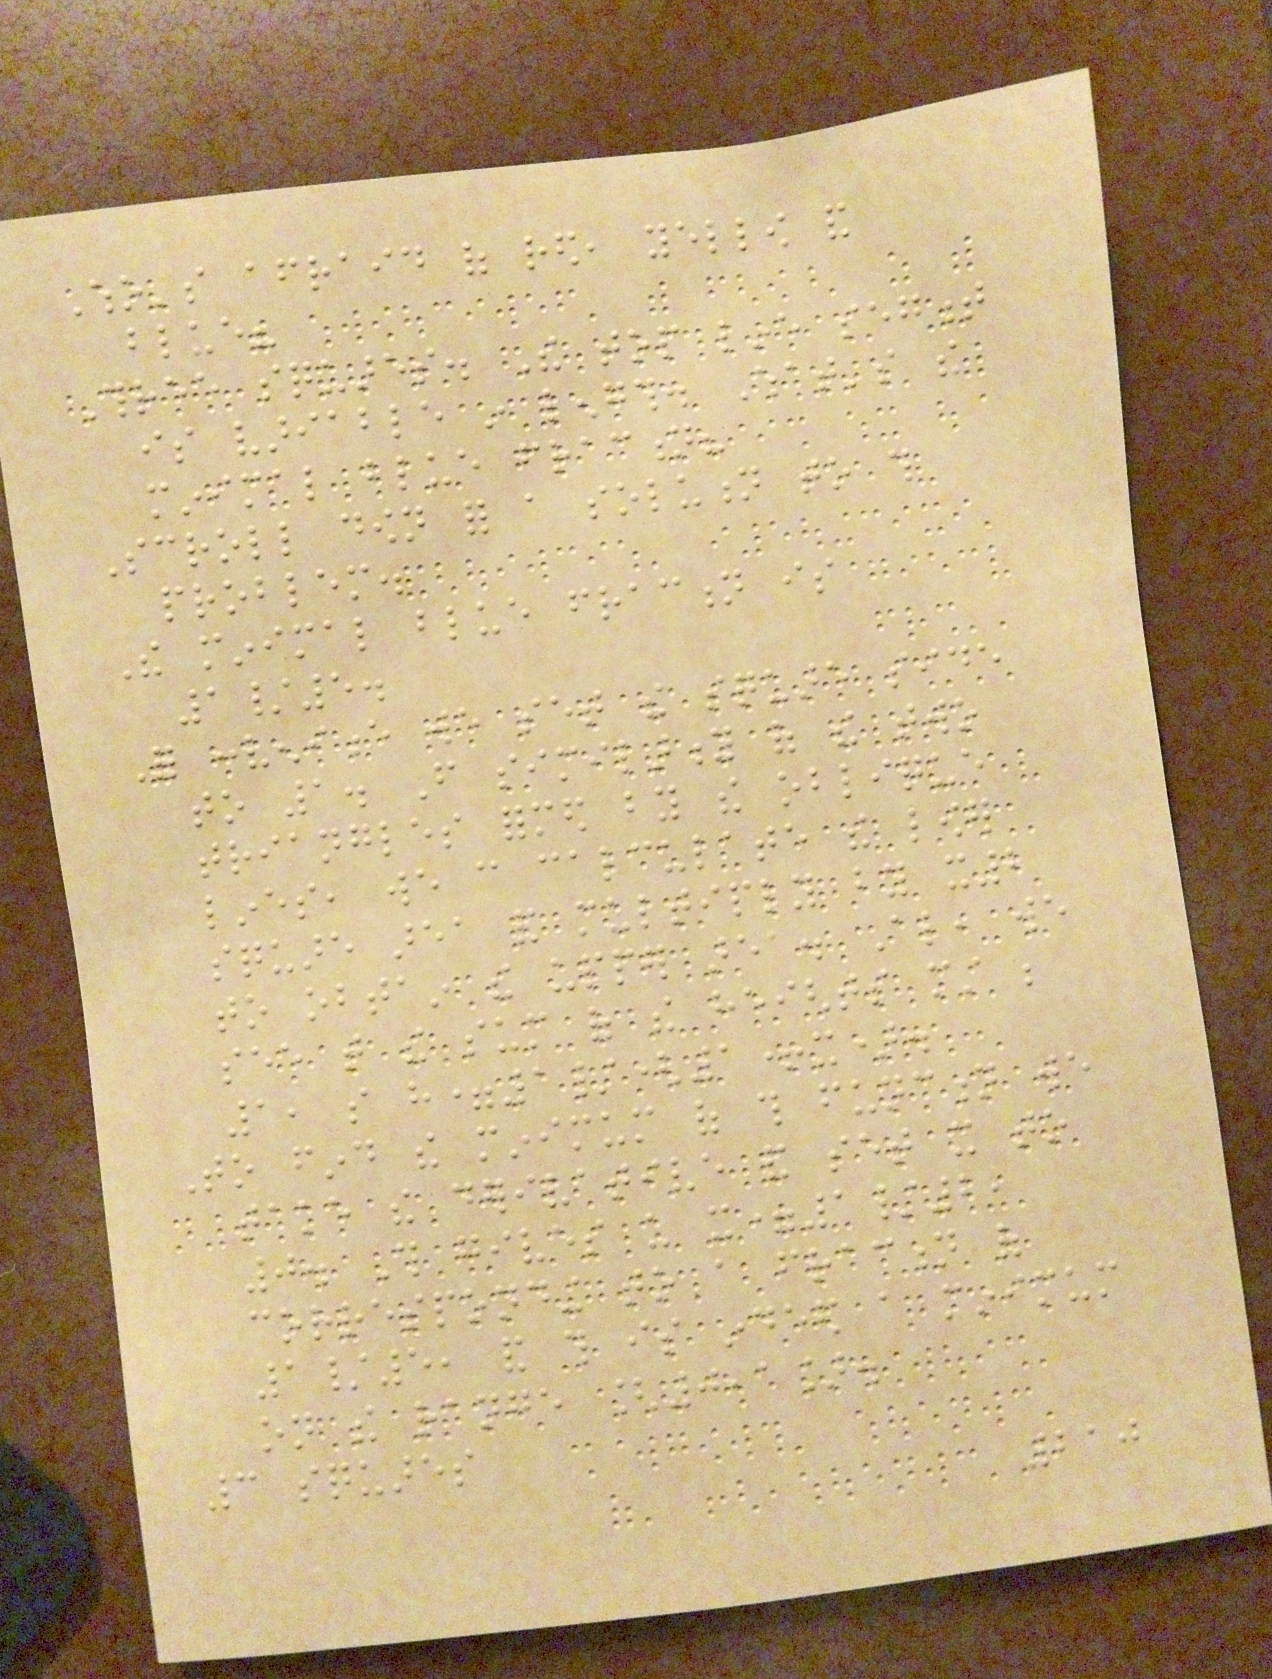Who's afraid of red, yellow and
blue?
Three squares. The top line segment
is variable in length. What's the
minimal blue fraction?
Scroll down for a solution to this
problem.
The minimal blue fraction is
1/5.
For convenience we set the square side
to 1. From similarity of the two
triangles formed by the oblique
lines, we can calculate the lower
square area and multiply by x2
to obtain the upper area. Also, we
see that the sum of the heights must be
1, so h=1/(1+x).
To find the minimum of this function we
take the derivative and set it to
0. This gives us x=1/2,
corresponding to a fraction of
1/5, and this is indeed a minimum
on the range [0,1].
3 squares
210
